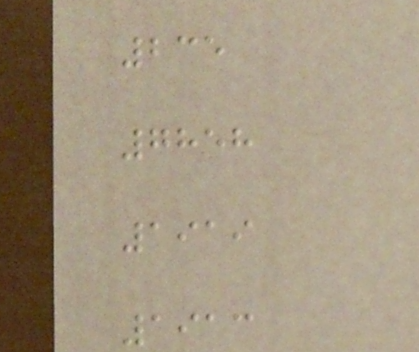235
7858
1919
1913
